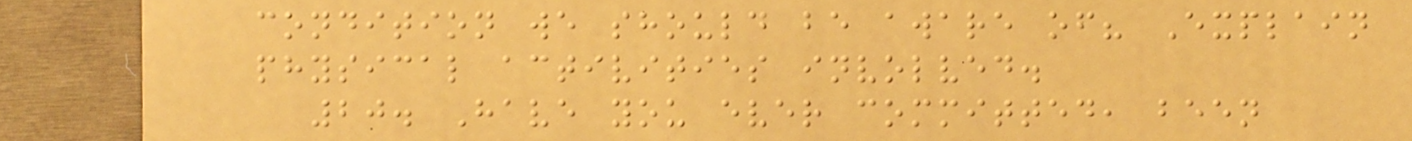condition we should be aware of? Explain
physical activities involved.
20. Have you ever committed, been
